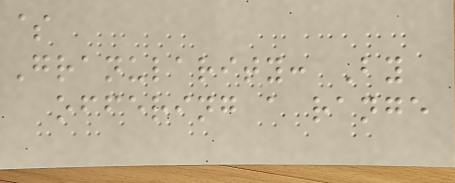$
Granularity: By
offering a range
